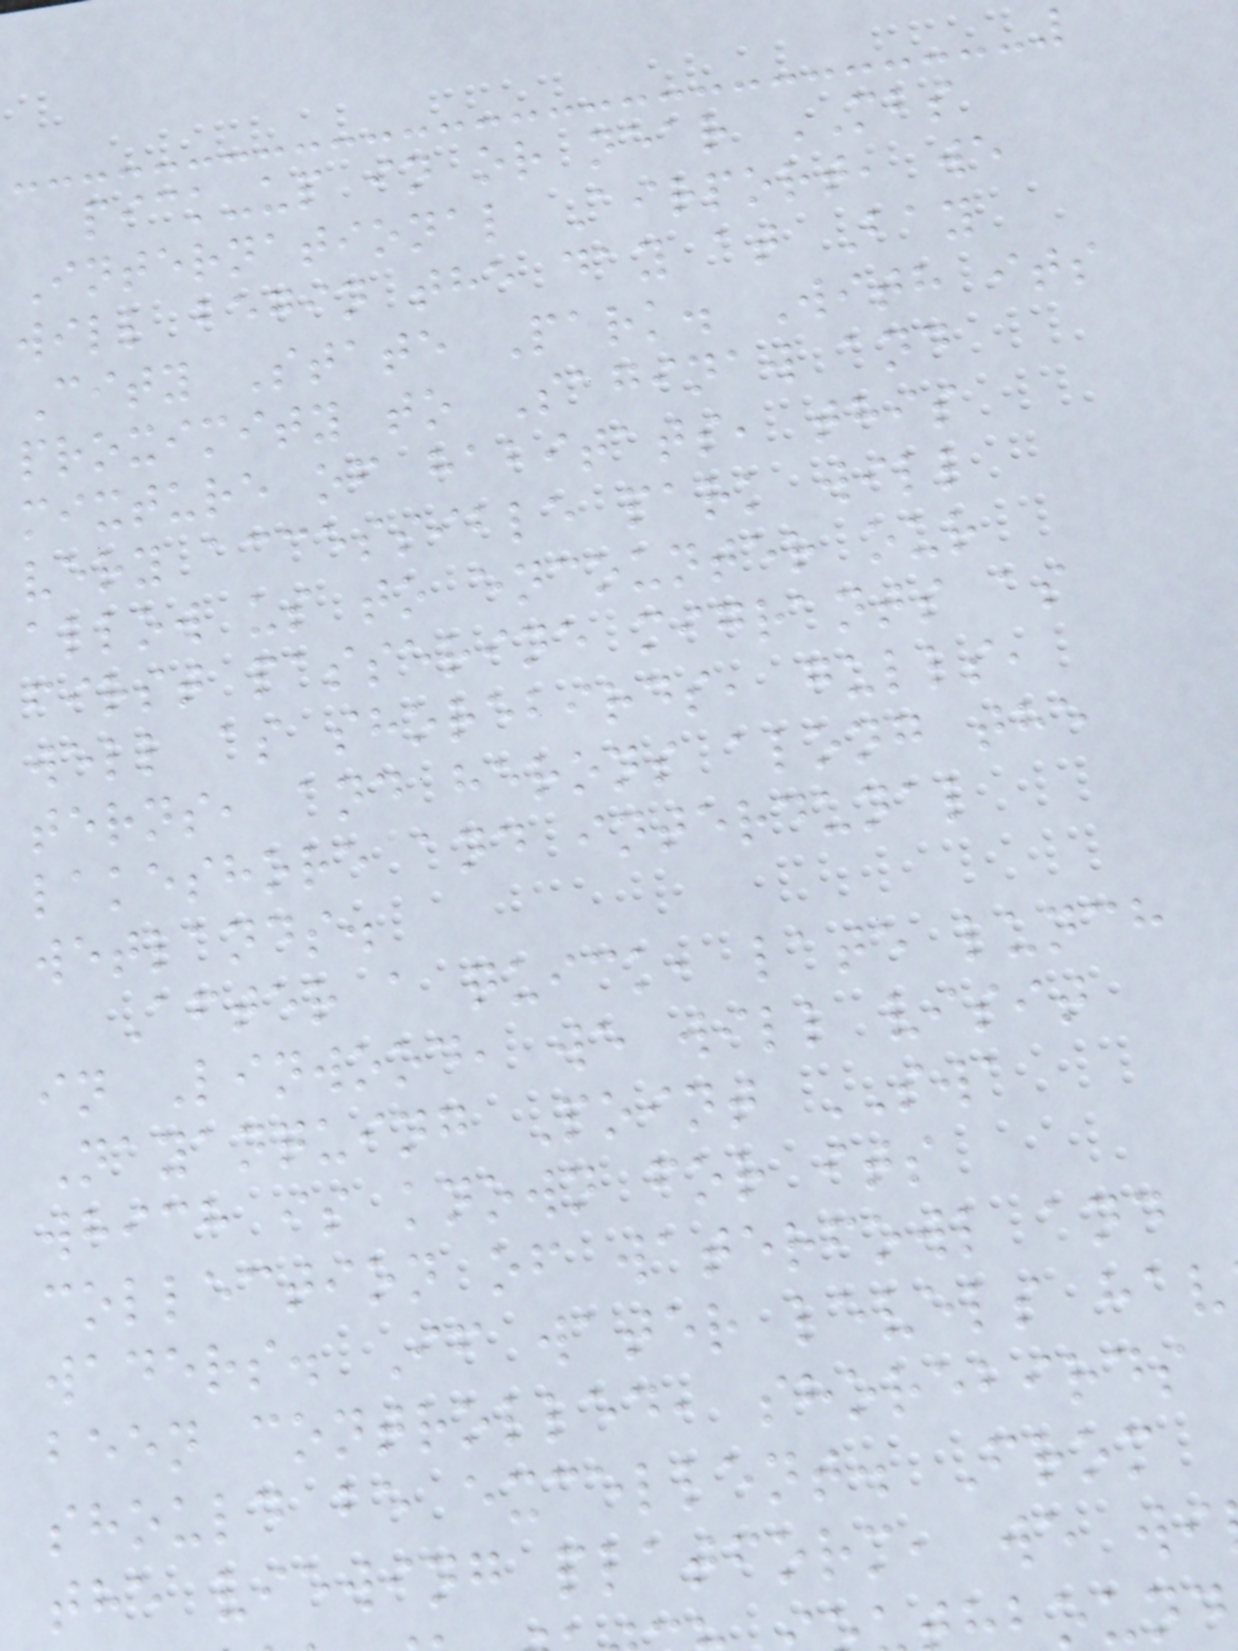pick-up in or near MBS
International Airport, we
will begin the day at Bay
City State Park. With its
proximity to Saginaw and
mixture of habitats, this
very accessible park will
allow us to encounter our
first passerine migrants as
well as shorebirds, gulls,
terns, and herons along the
lakeshore and interdunal
wetlands.
After a quick, late lunch
in Linwood, we will visit
Nayanquing Point SWA
which is known for its
collection of waterfowl and
waders. If water levels hav
been controlled, shorebirds
should be excellent. From
the viewing platform, we wi
